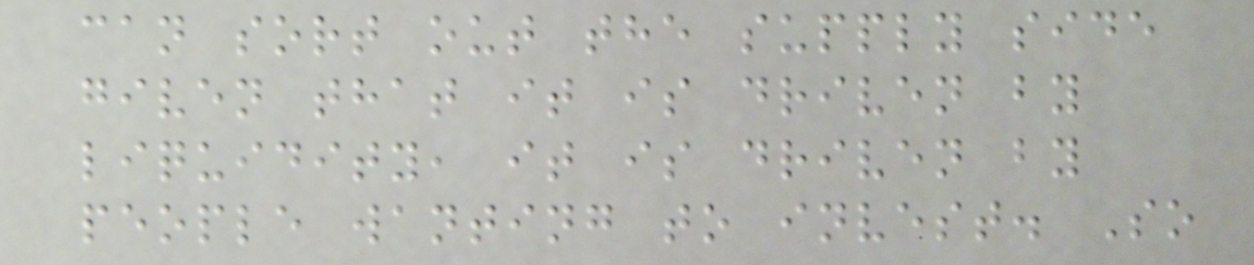can sort out the supply side
given that it is driven by
liquidity, it is driven by
people wanting to invest. So
